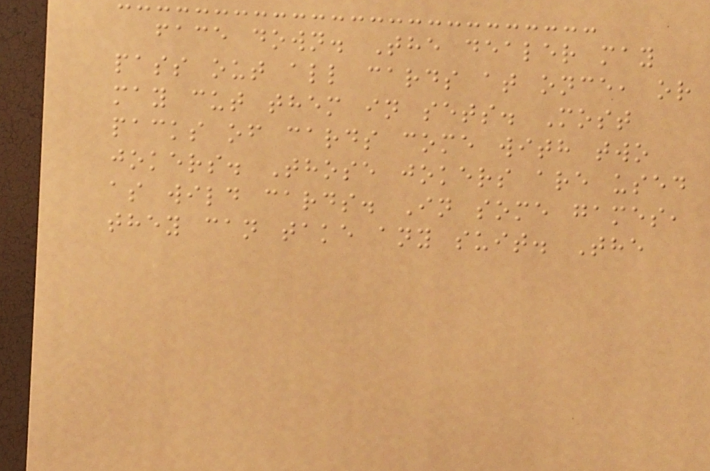face down. The dealer may
pass out all cards at once, or
may cut them in sets. Most
packs of cards come with two
jokers. Those jokers are used
as wild cards. In some games,
they can take any suit. The
